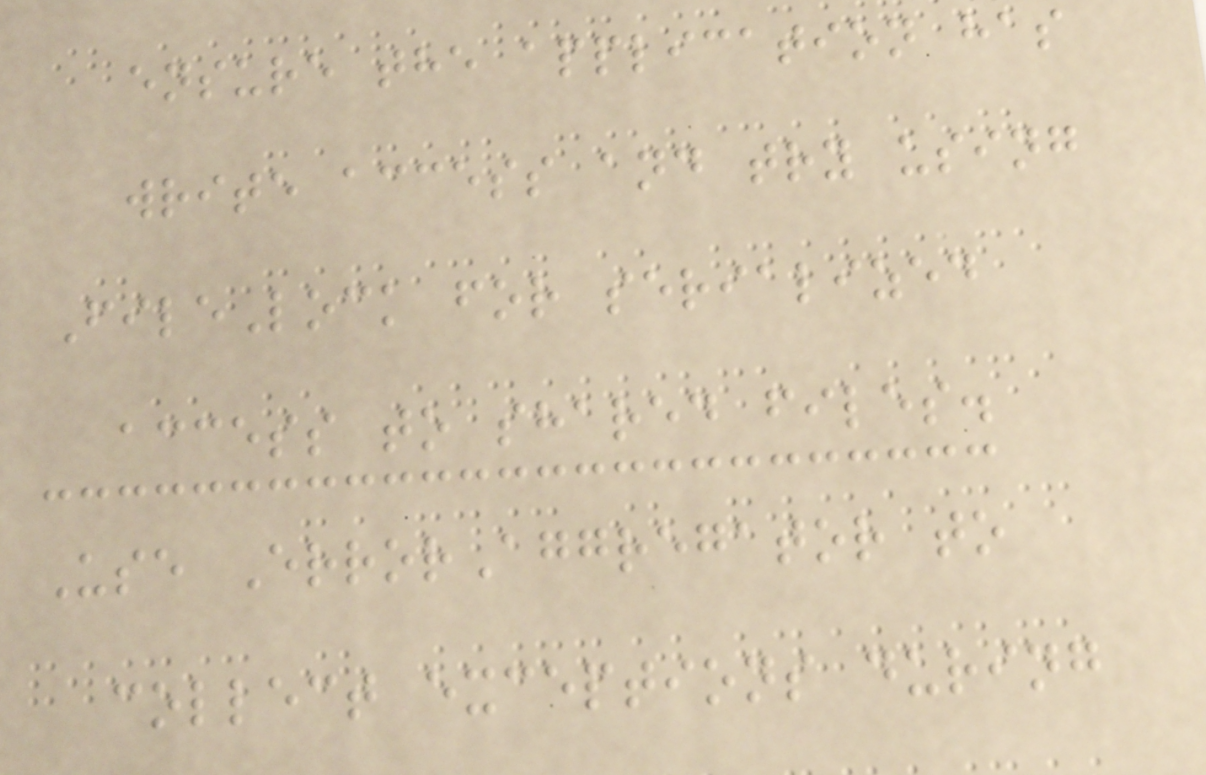ensure the application has
write access and try using
FileLock for serialized
access to shared files.
Use ErrorAggregator to
collect exceptions during
